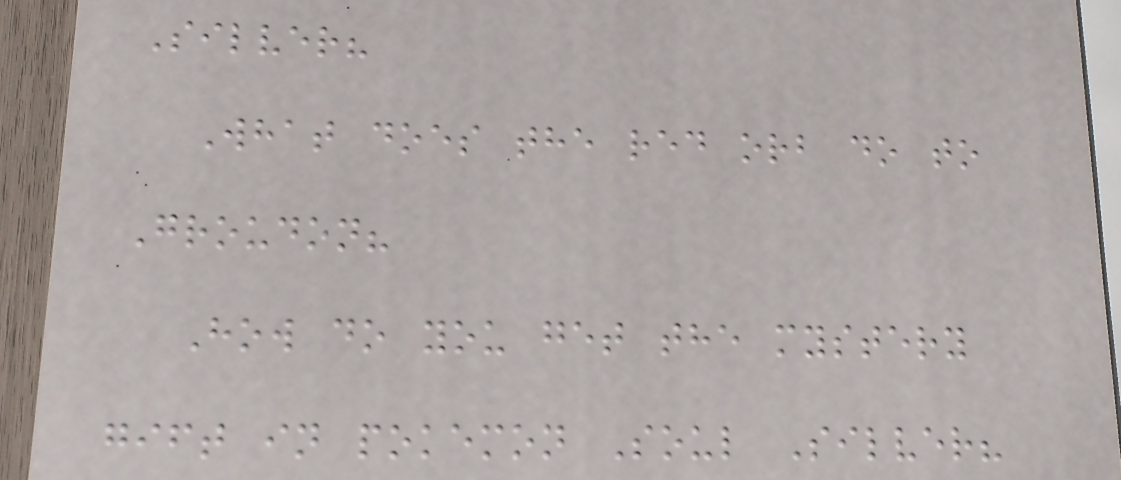Silver?
What does the red orb do to
Groudon?
How do you get the mystery
gift in pokemon Soul Silver?
